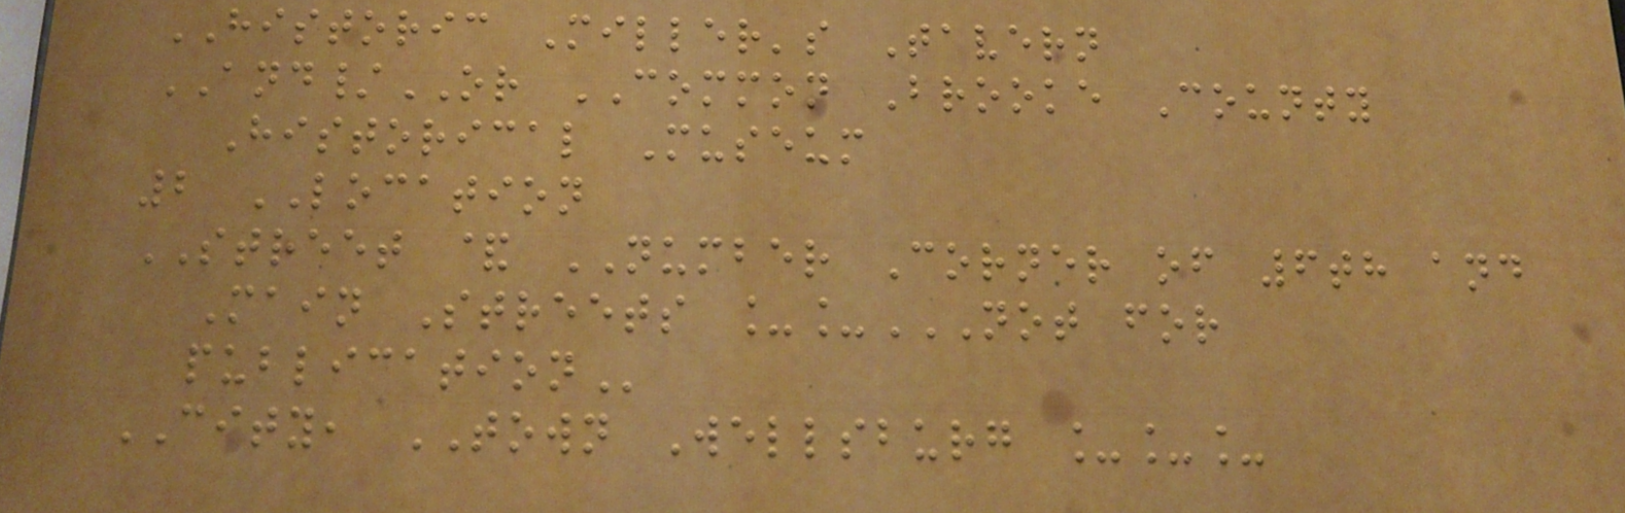HISTORIC Miller's Tavern
AND/OR COMMON Brooke County
Historical Museum
2 LOCATION
STREET & NUMBER Corner of 6th and
Main Streets __NOT FOR
PUBLICATION
CITY, TOWN Wellsburg ___
